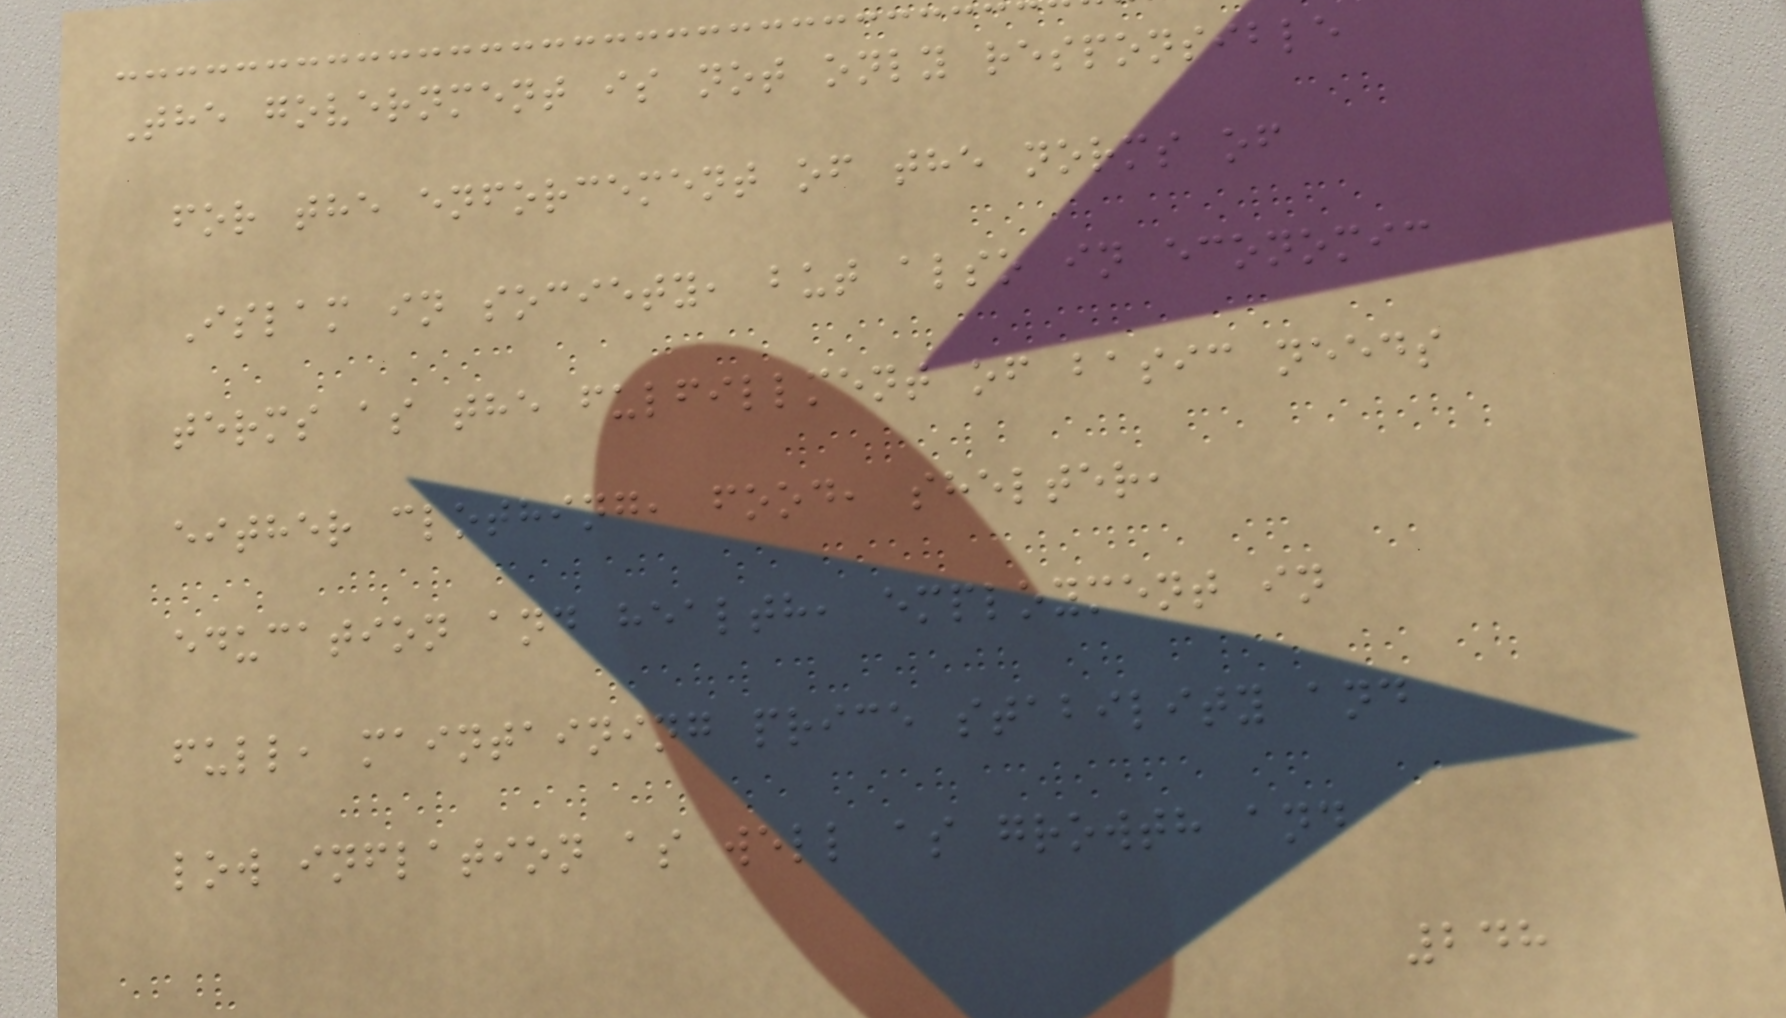The government is not only responsible
for the enforcement of the norms of
Islam in society, but also in economic
terms as the fulfillment of basic needs
either clothing, food, shelter,
education and health, employment in
full, maintaining price stability and
low inflation as well as growth and
248
